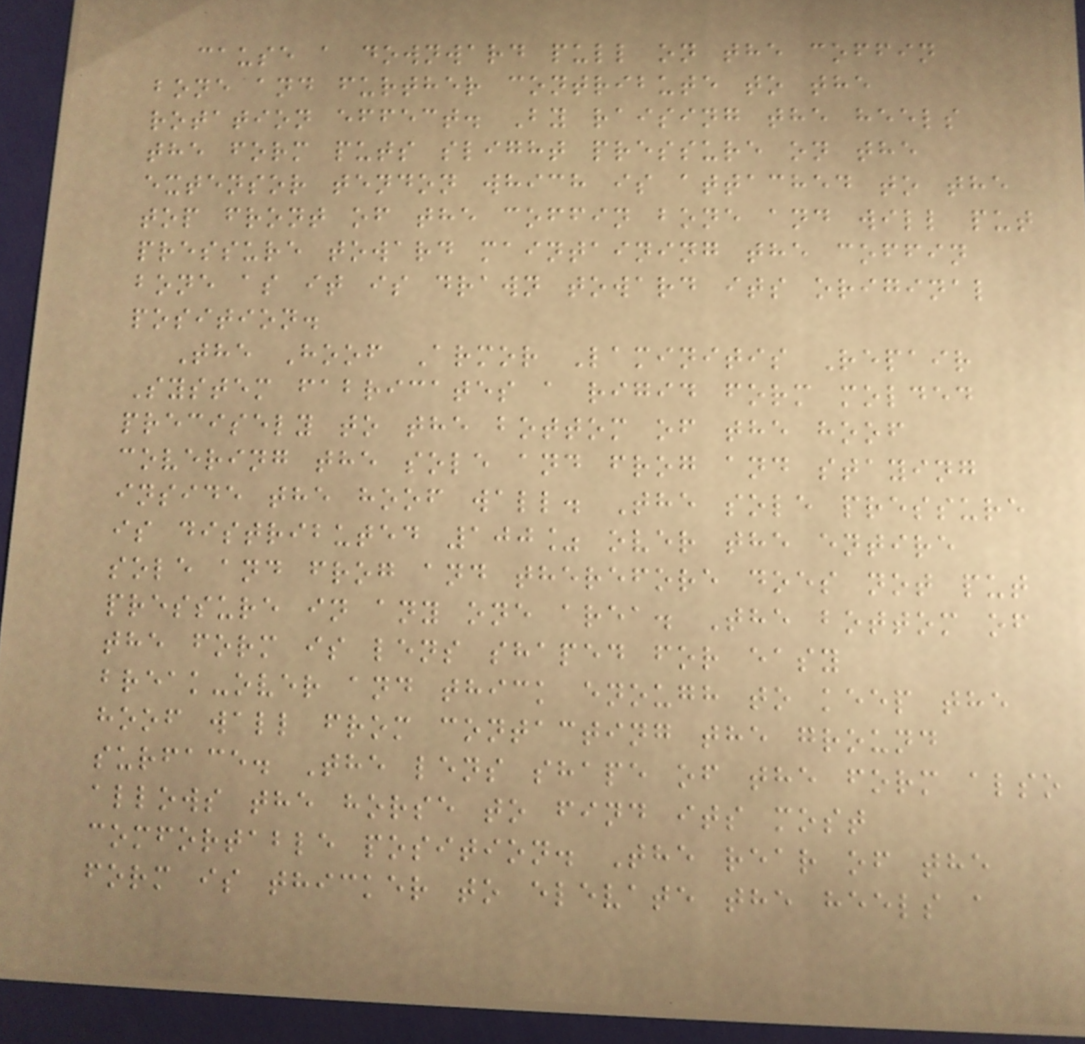cause a downward pull on the coffin
bone and further contribute to the
rotation effect. By raising the heels
the form puts slight pressure on the
extensor tendon which is attached to the
top front of the coffin bone and will put
pressure toward maintaining the coffin
bone as it is drawn toward its original
position.
The Hoof Armor Laminitis Repair
System fabricates a rigid form molded
precisely to the bottom of the hoof
covering the sole and frog and staying
inside the hoof wall. The sole pressure
is distributed 100% over the entire
sole and frog and therefore does not put
pressure in any one area. The bottom of
the form is lens shaped for easy
break-over and thick enough to keep the
hoof wall from contacting the ground
surface. The lens shape of the form also
allows the horse to find its most
comfortable position. The rear of the
form is thicker to elevate the heels a
